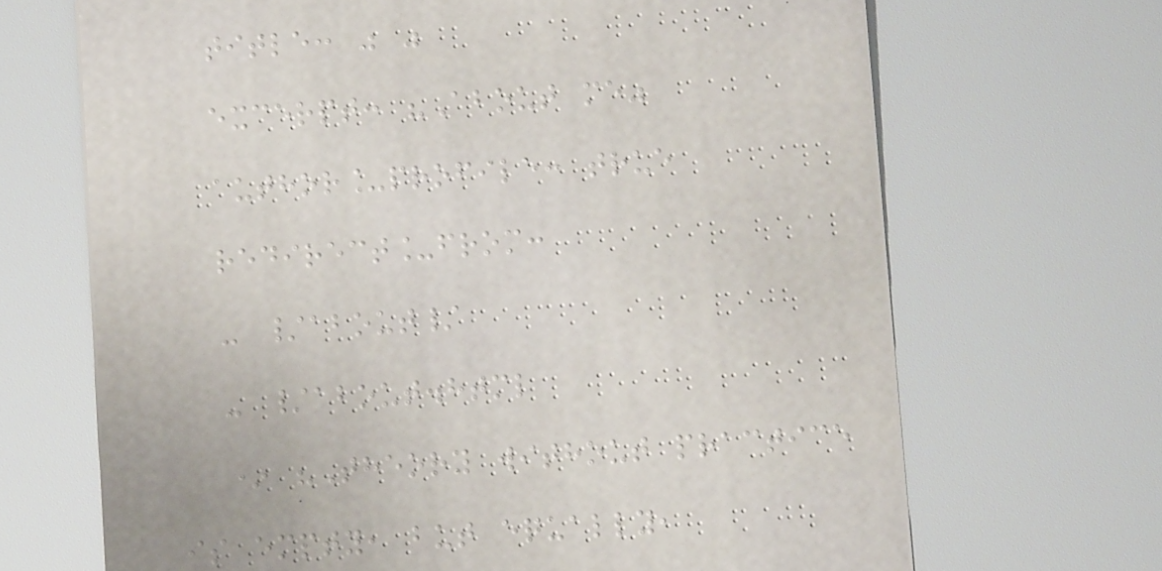title: " "
excerpt: "About me"
author_profile: true
redirect_from:
- /about/
- /about.html
* "Theory without practice
is empty, but equally,
